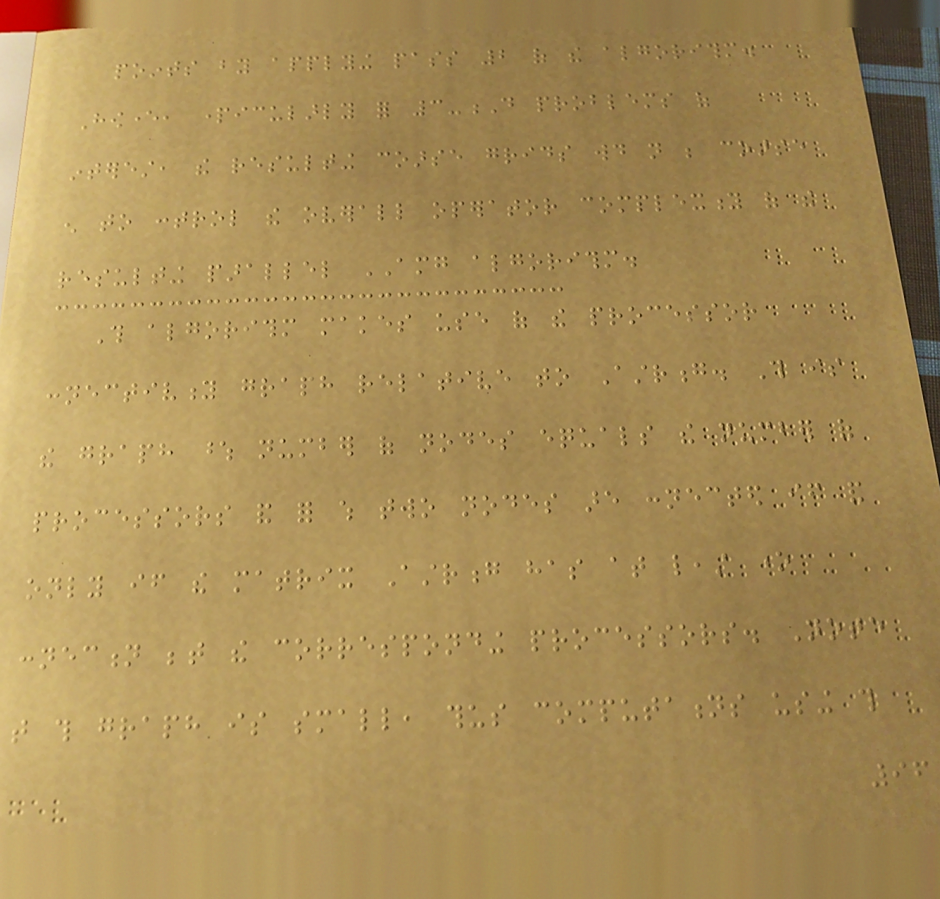points by applying pass 2 of the algorithm.
However, particularly for 3-D problems of
interest, the resulting coarse grids would not be coarse
enough to control the overall operator complexity of the
resulting parallel AMG algorithm.
This algorithm makes use of the processor
connectivity graph relative to Astrong. This is
the graph whose number of nodes equals the number of
processors and for which two nodes are connected if and
only if the matrix Astrong has at least one
connection between the corresponding processors. Note
that this graph is small, thus computations using this
96
